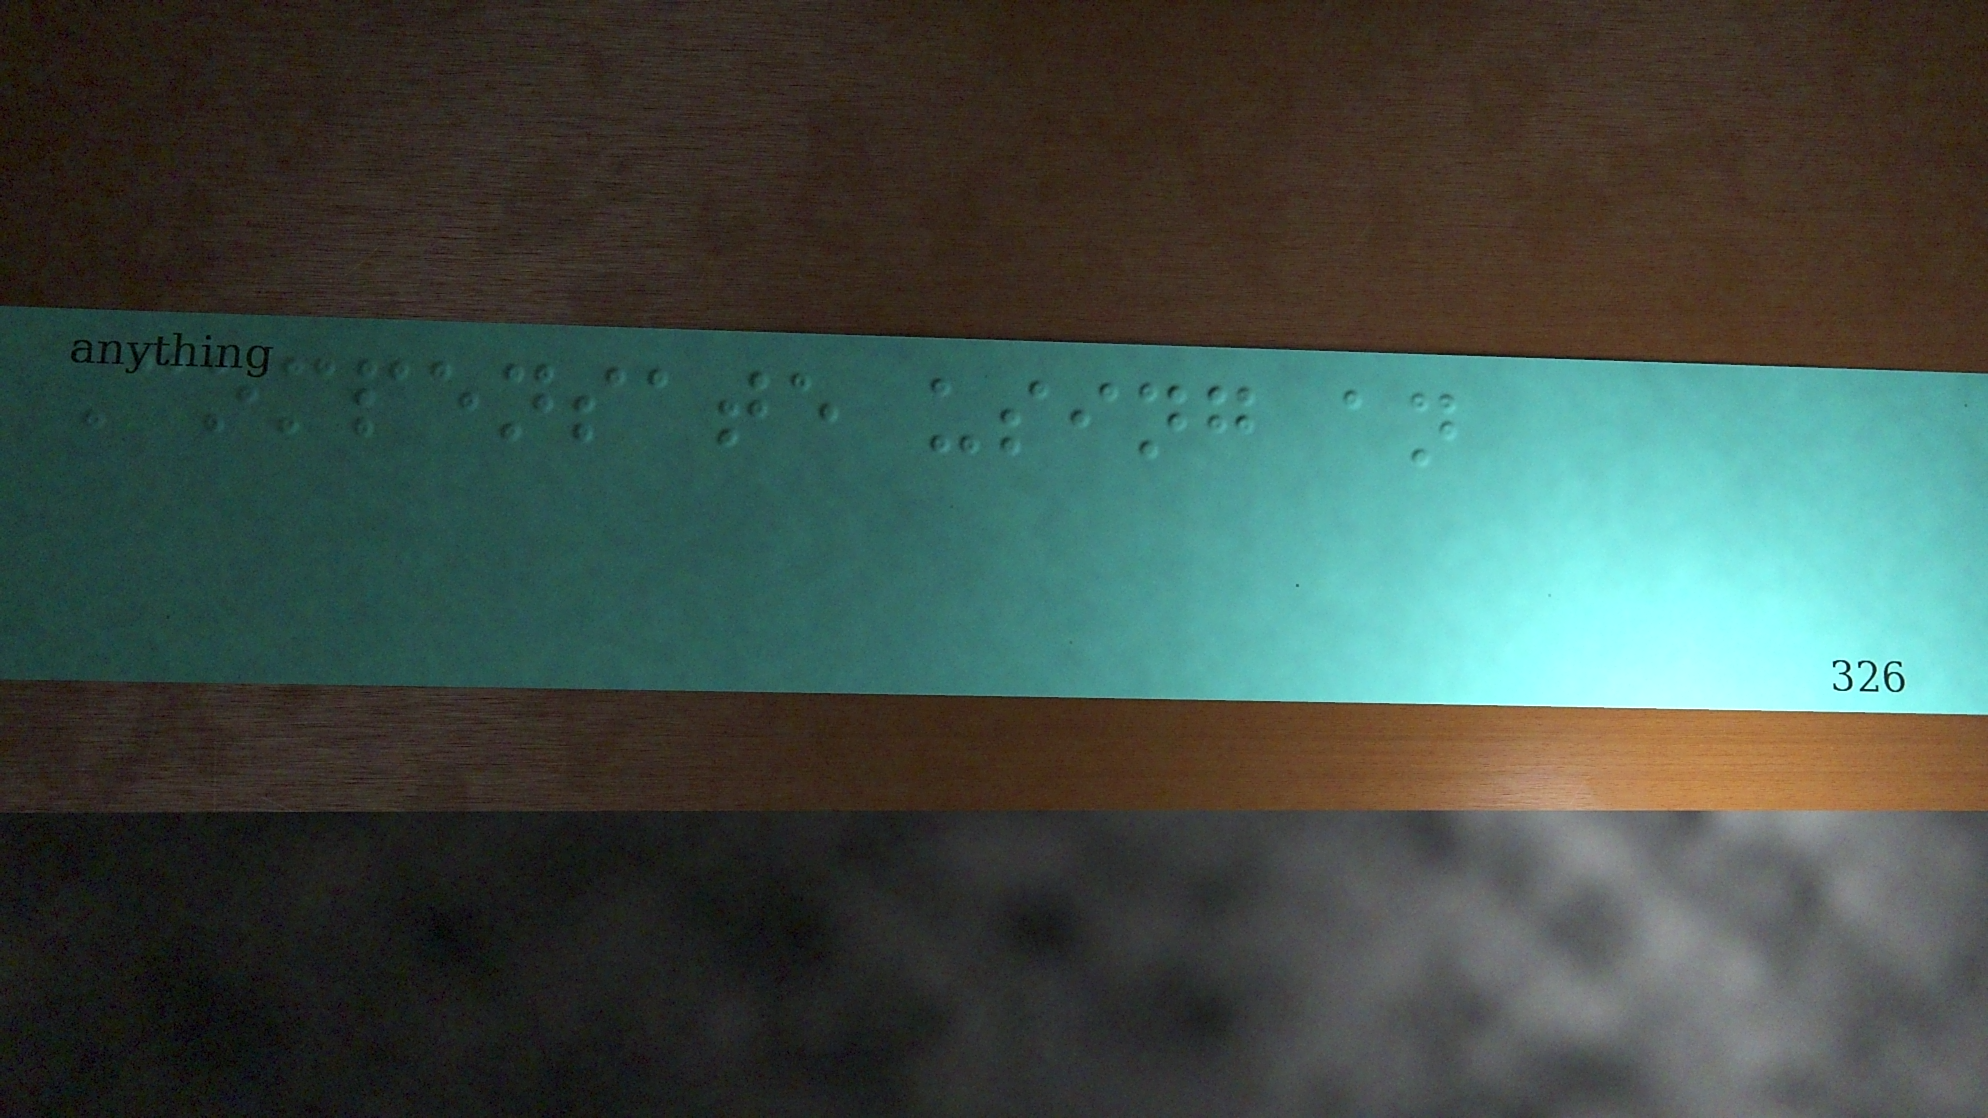Compensate using an
